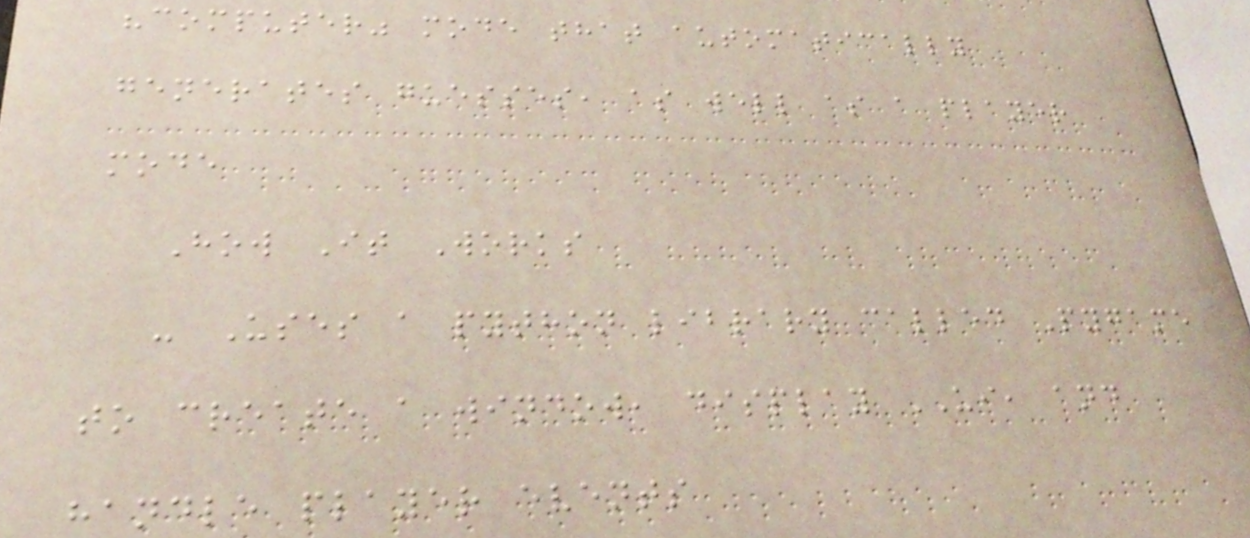"computer" mode that automatically
generates guesses, as well as a player
mode
How It Works
- Uses a python library called Pygame
to create a window, display UI, and
handle player events
